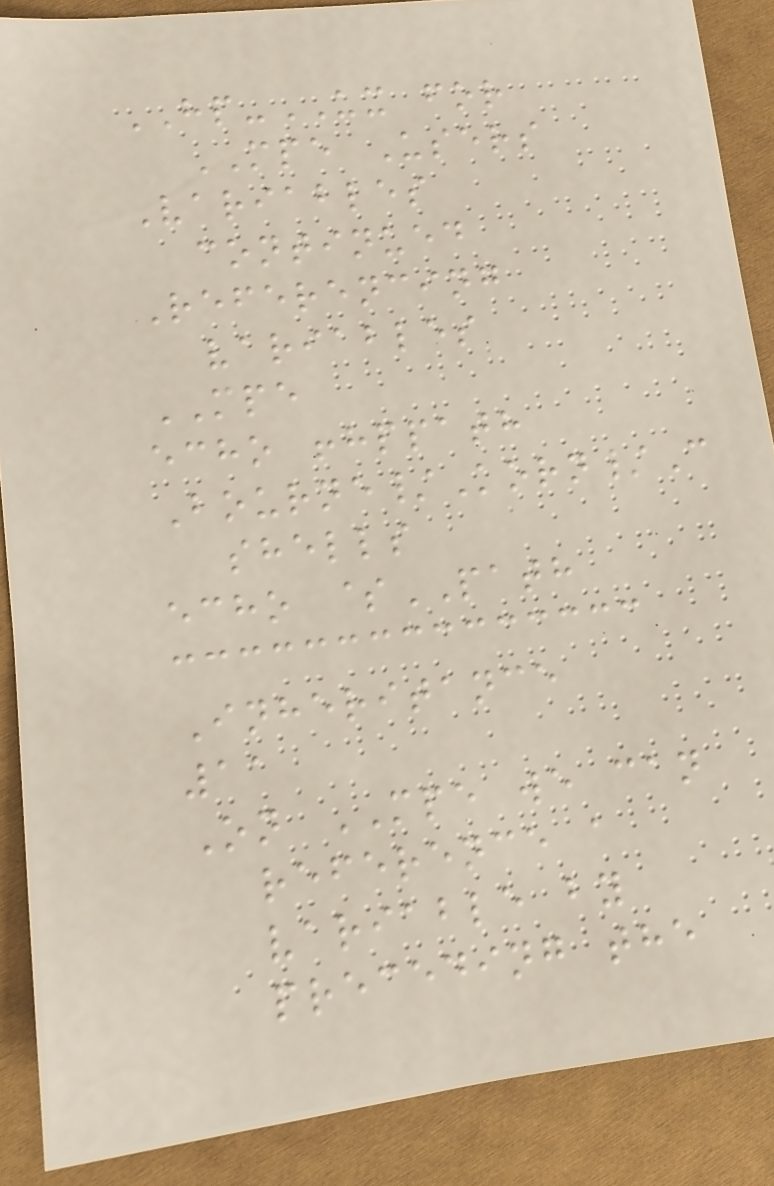HP-UX for
MPE Users
Variables
continued
Referencing
variables
MPE
echo !hppath
Bourne/Korn/C
shells
echo $PATH
Inheritance
11
On MPE we can
reference a
variable by
preceding the
